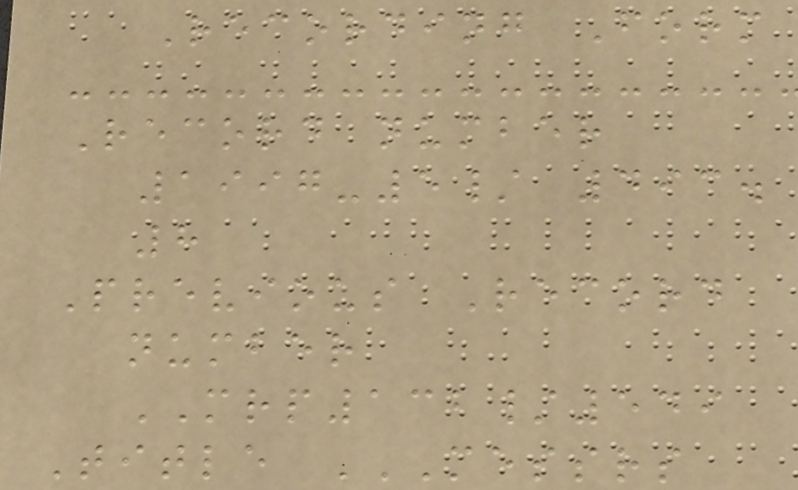Recording Form
Record number
1997-5/ 493.
8
Previous Record
number
MRP132/549
Title MESSRS
